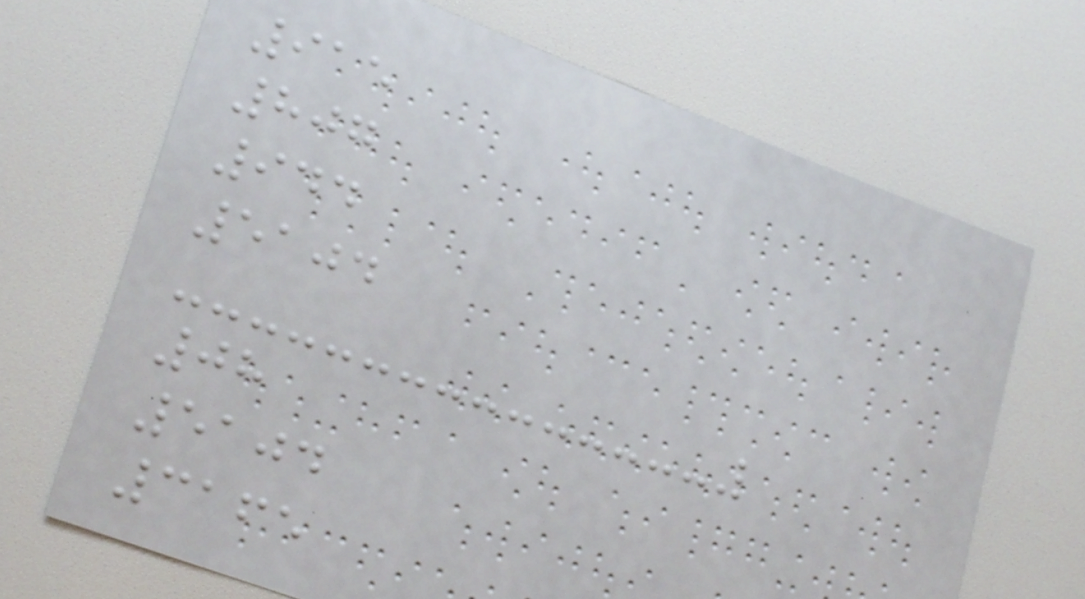915
807
944
5104
08
5104
3165
